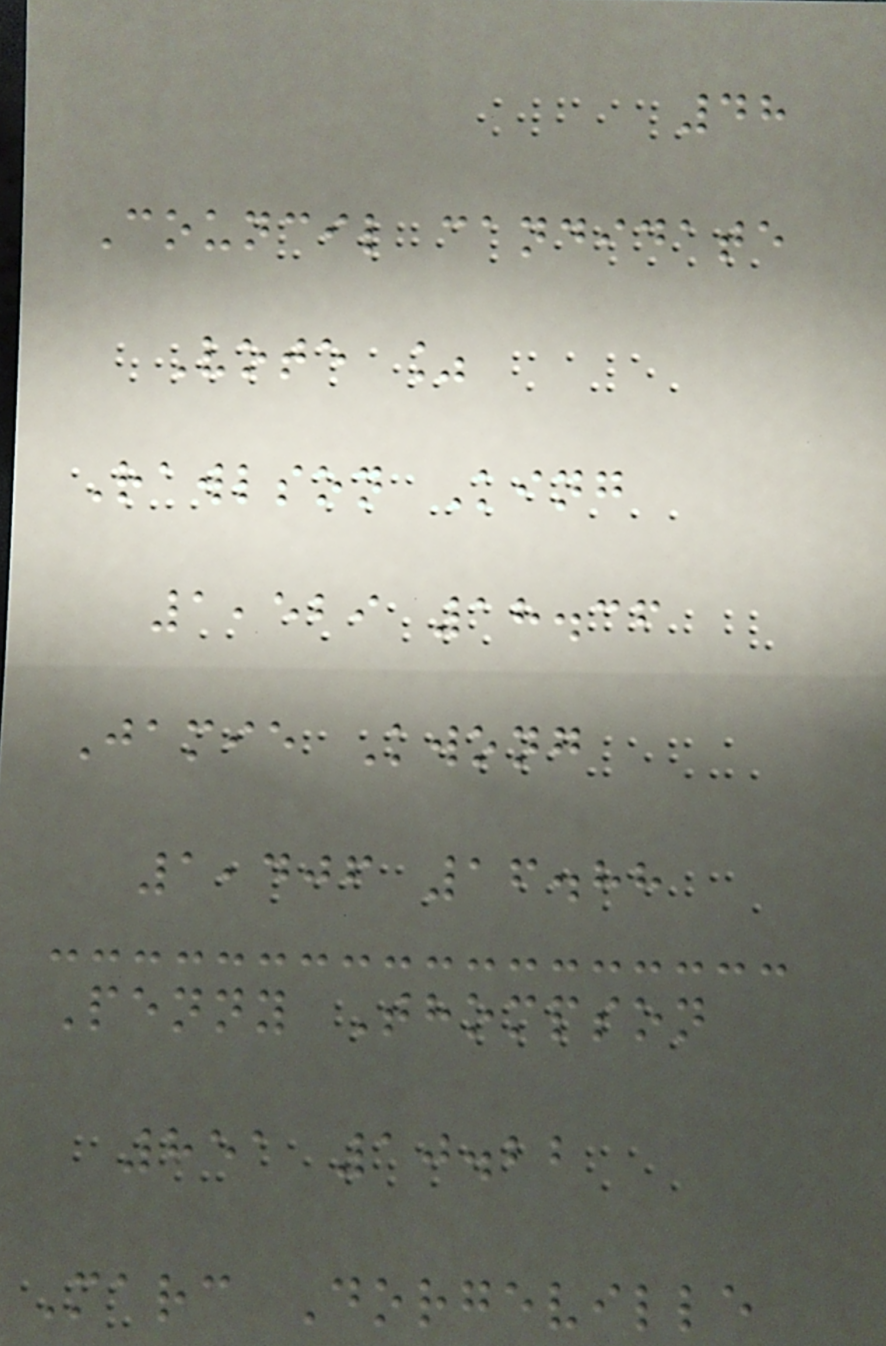48
Council candidate
Vote %
Rawlson King
1,529 18.36
Jamie Kwong
1,406 16.88
Penny Thompson
851 10.22
Marc Dorgeville
